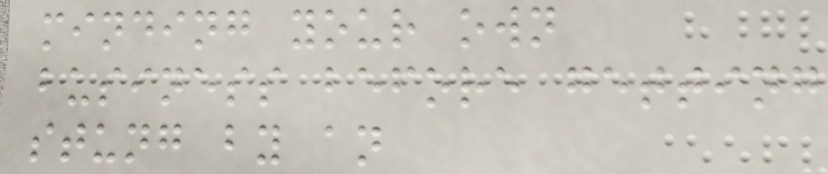minding your own
business before getting
stung by an
